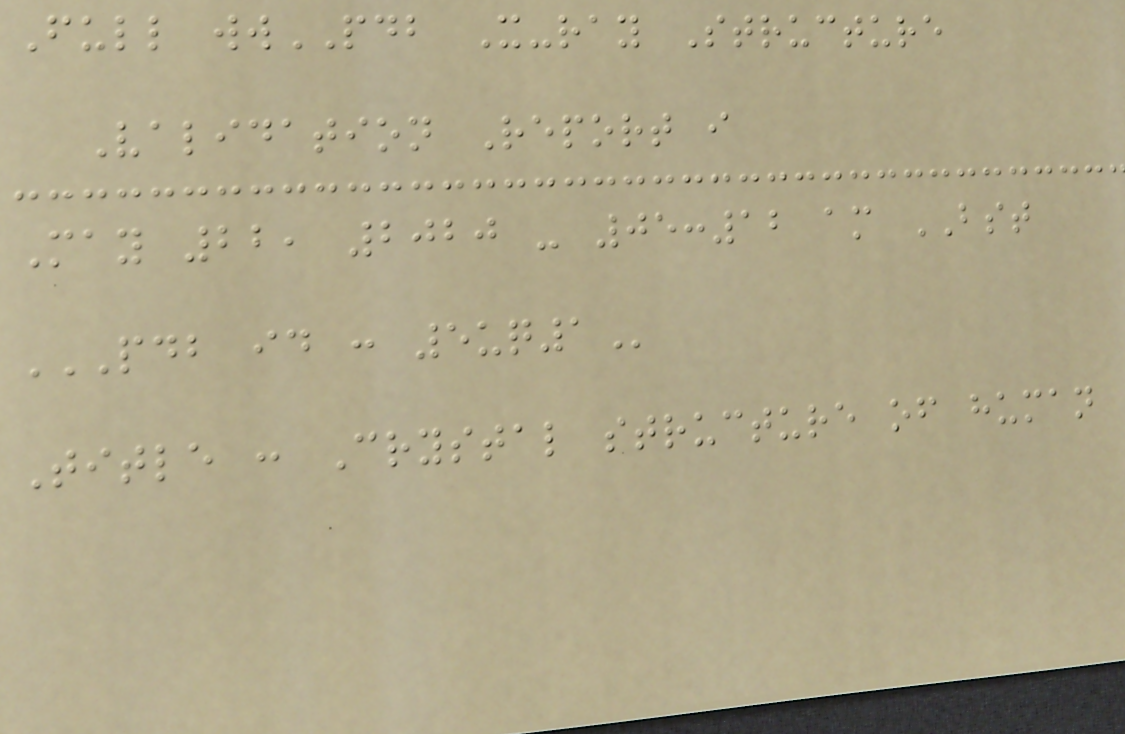Full wwPDB X-ray Structure
Validation Report i
May 22, 2020 - 05:12 am BST
PDB ID : 5UQ1
Title : Crystal structure of human
